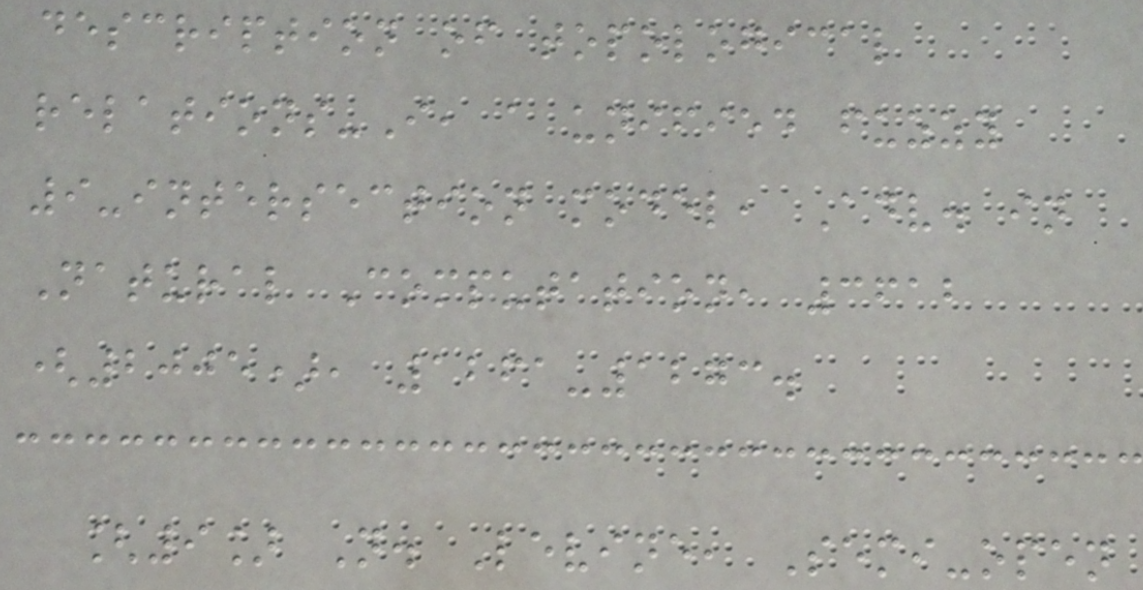description of topological
relations-I, a unified fuzzy
9-intersection model, Adv. in
Natural Computation, 3612
(2005), 1261-1273.
[9] N. Levine, Semi-open
